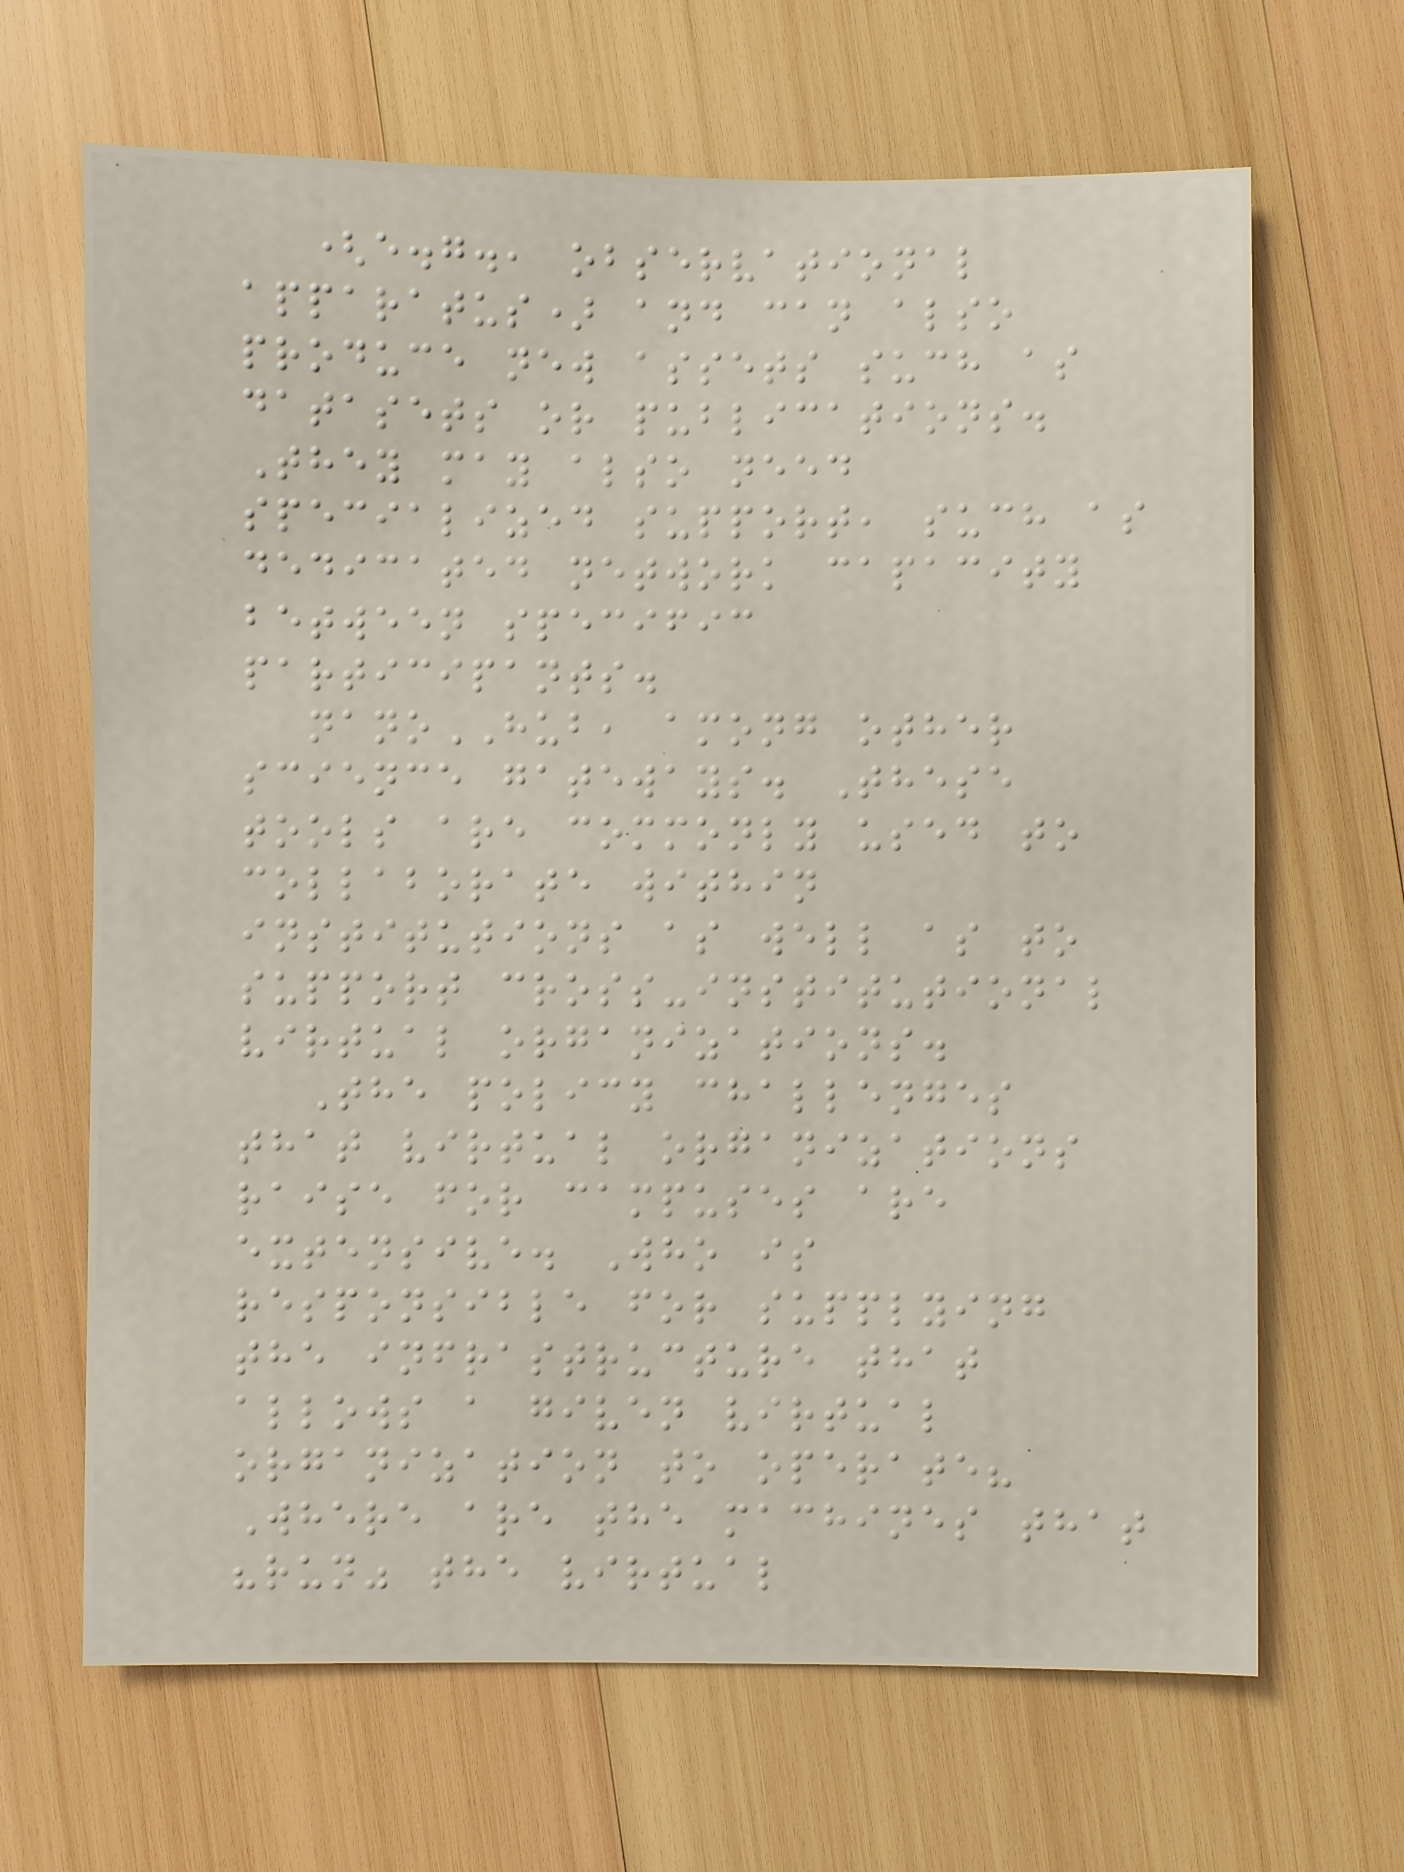(e.g., observational
apparatus) and can also
produce new assets such as
datasets or publications.
They may also need
specialized support, such as
dedicated network capacity
between specific
participants.
nanoHUB, among other
science gateways. These
tools are commonly used to
collaborate within
institutions as well as to
support cross-institutional
virtual organizations.
The policy challenges
that virtual organizations
raise for campuses are
extensive. Who is
responsible for supplying
the infrastructure that
allows a given virtual
organization to operate?
Where are the machines that
"run" the virtual
